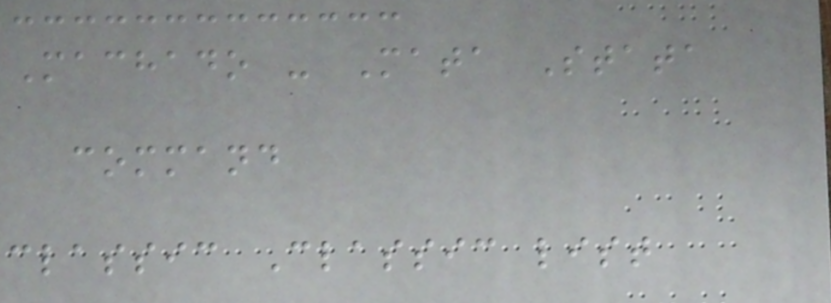Machado - Mata Stata
command
classic Classic list
